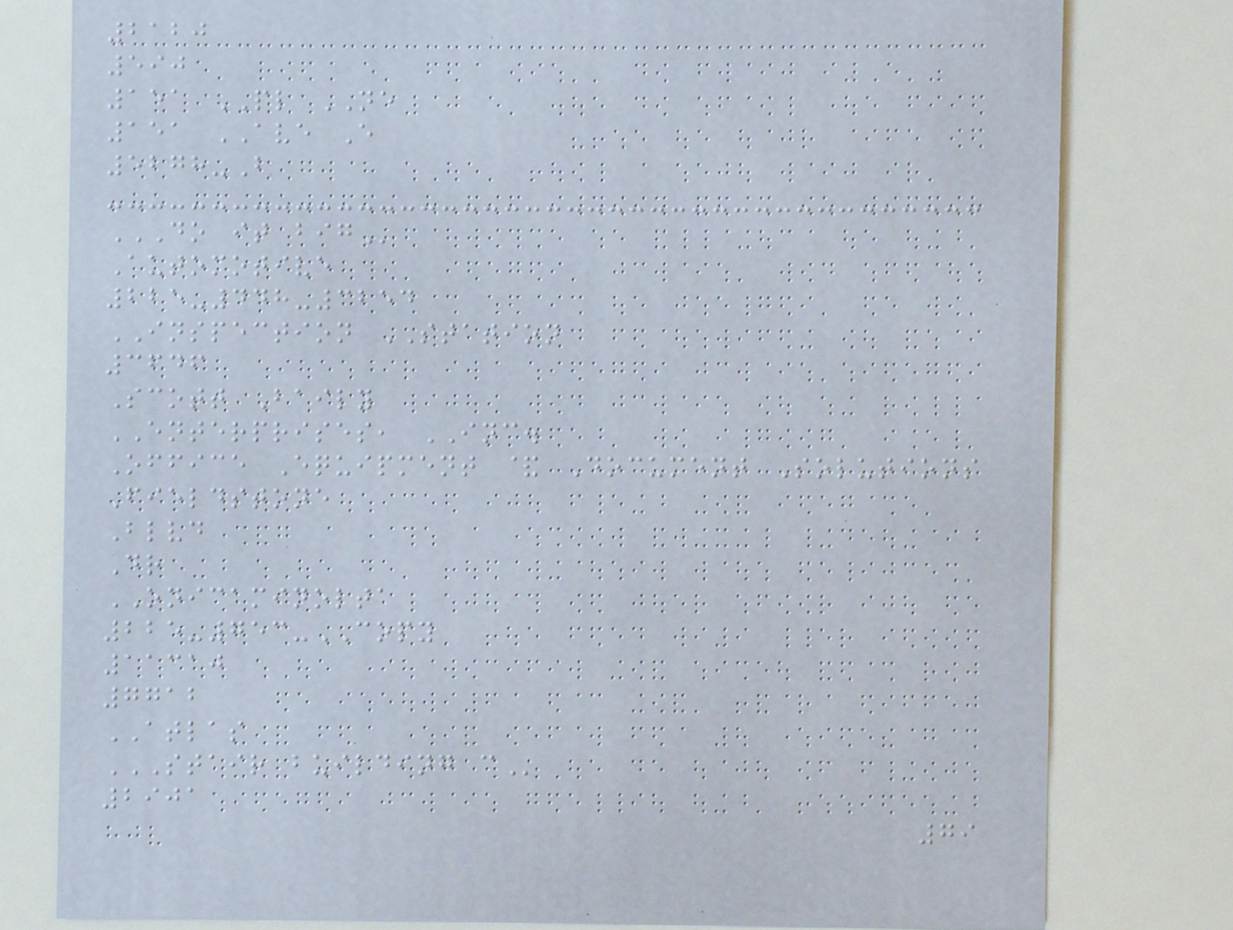2120
590
151 PL NE
151 AVE E
5278-B
DO IT BIG
Automotive
225-448-3254
INSPECTION STATION
3646
Scott Baily
ENTERPRISES, INC.
Office Equipment & Document Solutions
Fieldstone
Blvd
Dr
ONICAMINOLTA
225-753-COPY
11310
7712
ATLAS
STAIR BUILDING C
2901
79
